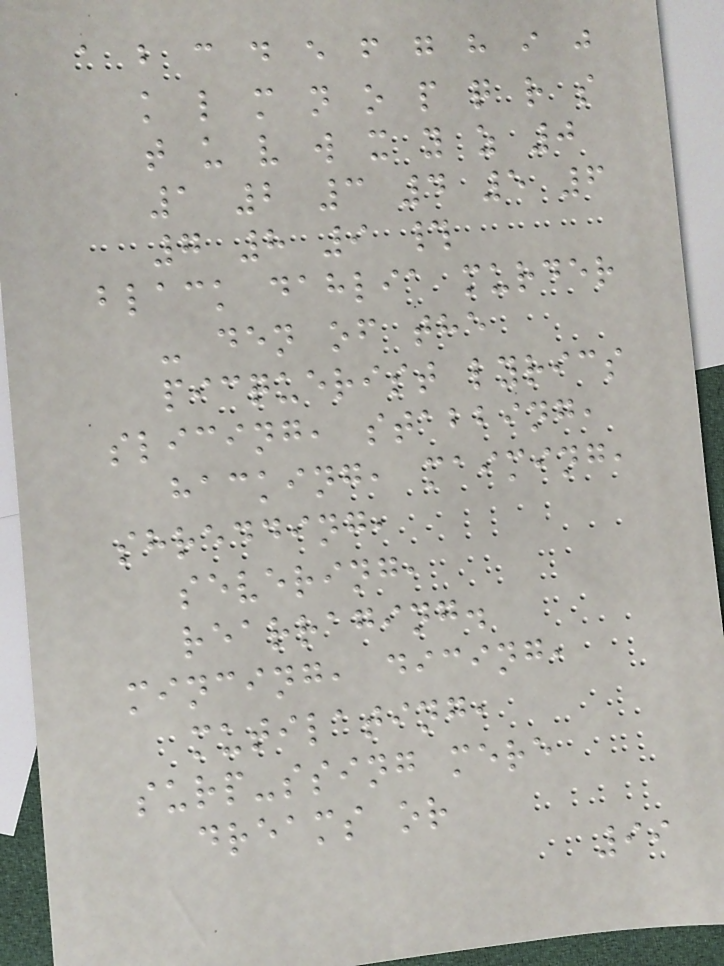a b c d e f g h i j
k l m n o p q r s
t u v w x y z 0
1 2 3 4 5 6
7 8 9 #
black dahlia murder
- den of the
picquerist lyrics
slicing, stabbing,
hacking, maiming,
shredding,
severing,
rearraging.
mincing, dicing,
mutilating,
surp-ssing mere
dreams or
99
